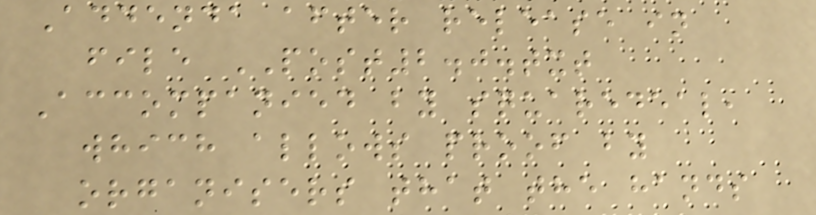Addenda after release in
file POST2.0.txt
Accompanied by squaredeal,
which allows proof by
organisers that the hands
